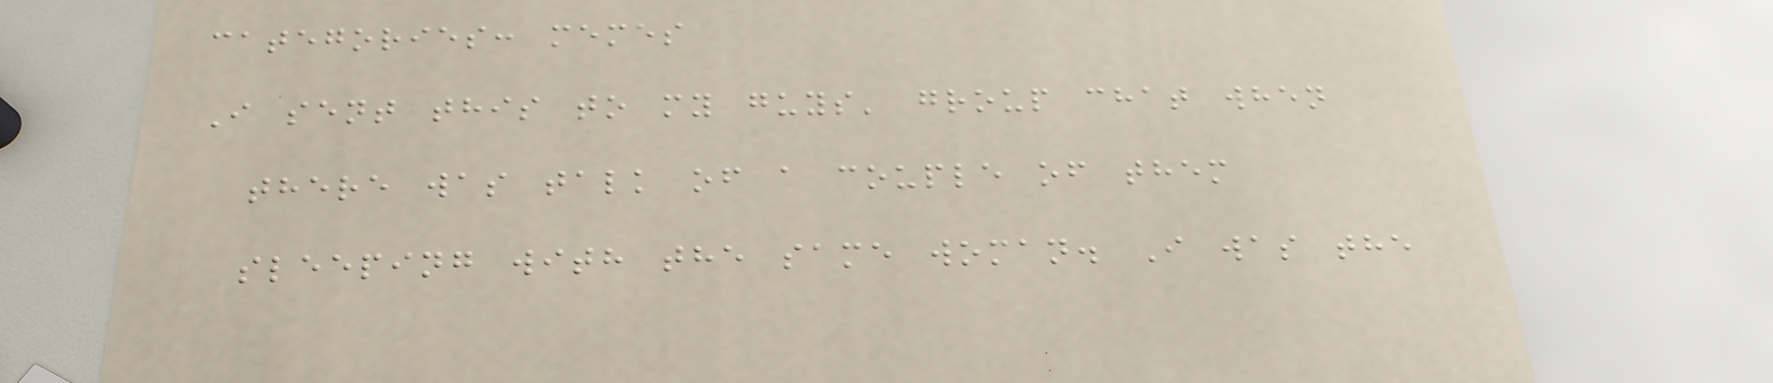categories: memes
I sent this to my guys' group chat when
there was talk of a couple of them
sleeping with the same woman. I was the
